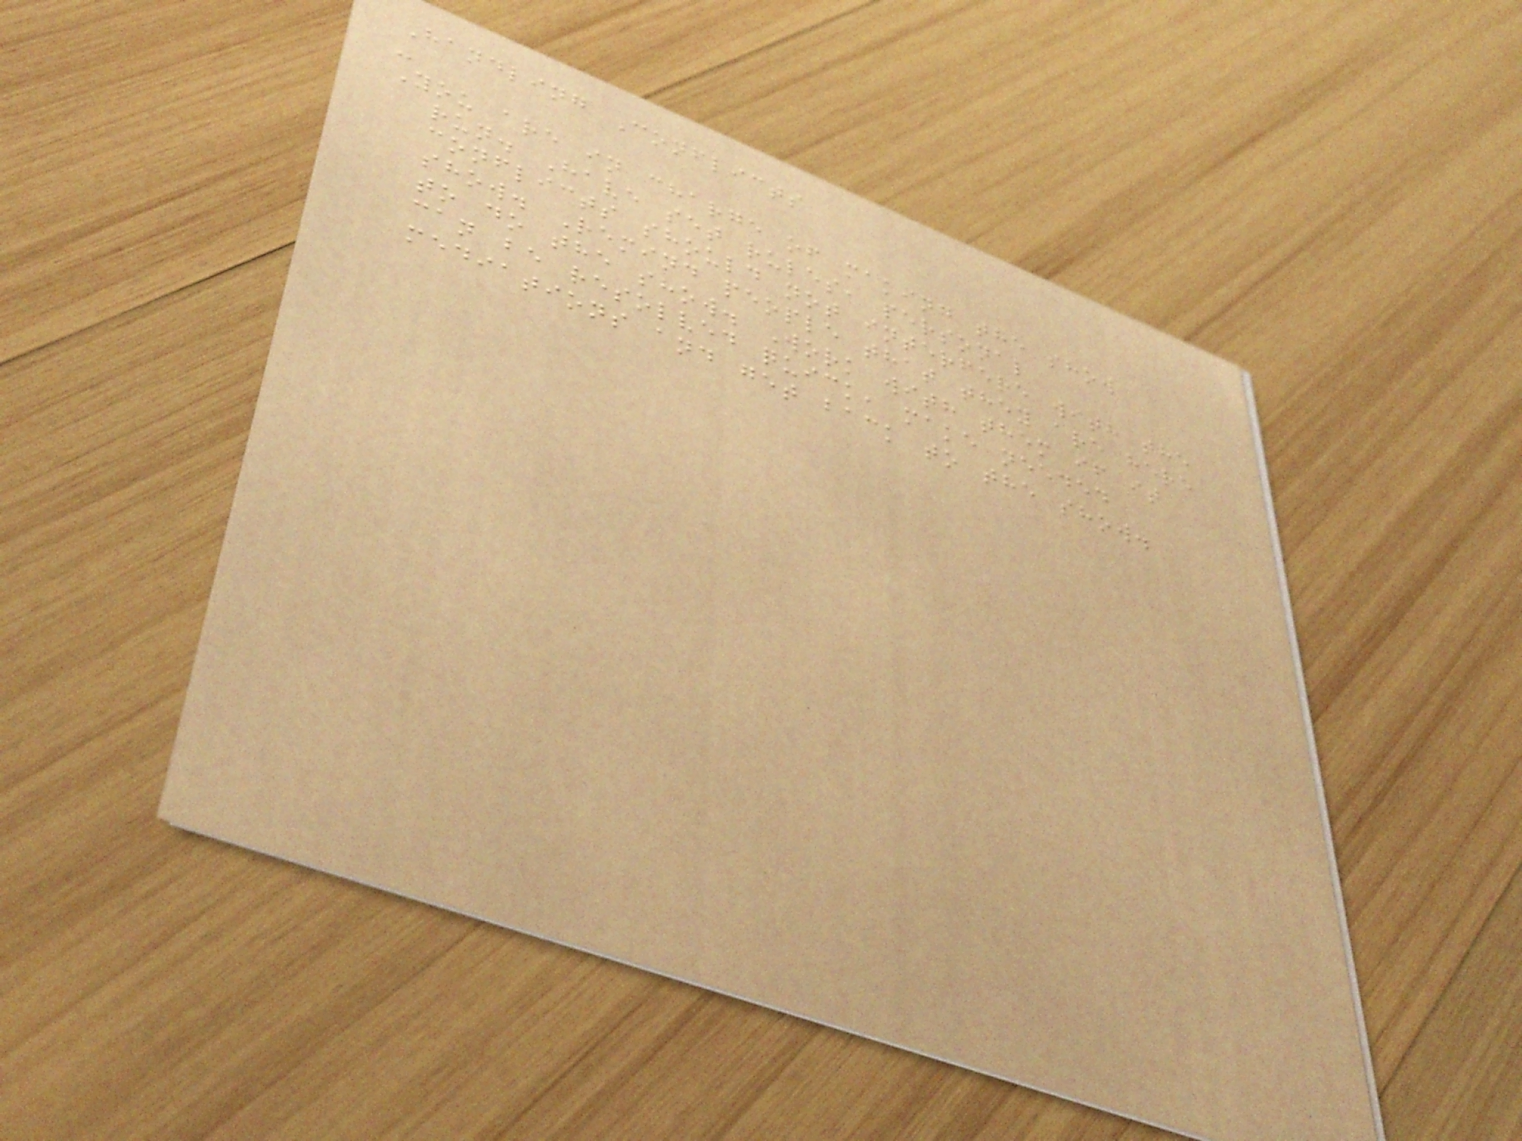Handling Conflicts
-
You are in charge of making the show
run. Have set rules, personal
conflicts should not interfere with the
show. Remind people that they are here
to do the show. Work with them if it
can be resolved quick, make needed
mediations and get back to the show.
